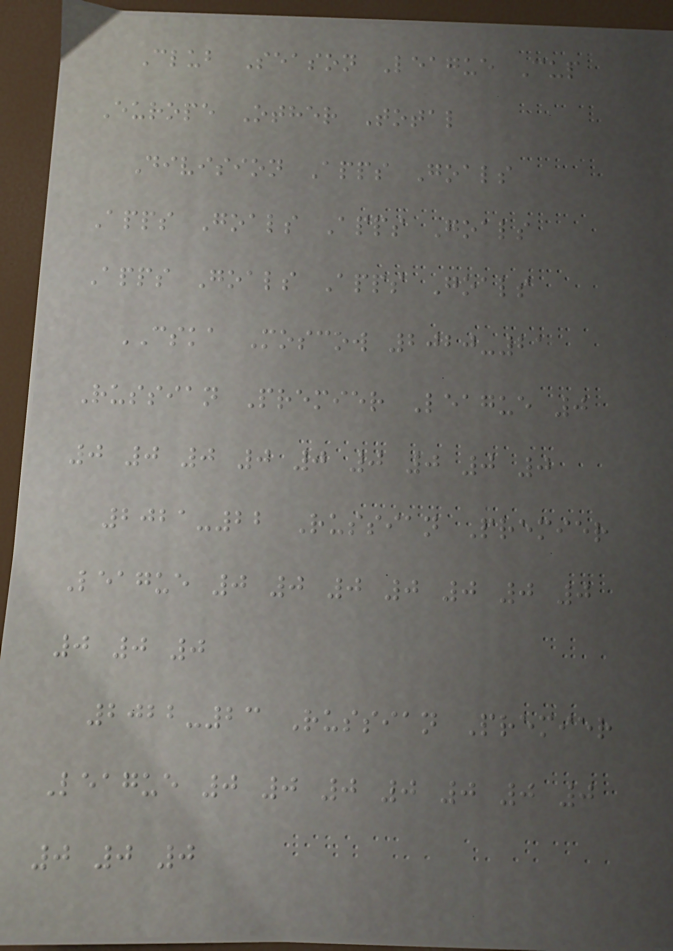Club Season League Cup
Europe Other Total
Division Apps Goals
Apps Goals Apps Goals
Apps Goals Apps Goals
CSKA Moscow 2020-21
Russian Premier League 0
0 0 0 0 0 0 0 0 0
2021-22 Russian Premier
League 0 0 0 0 0 0 0
0 0 0
2022-23 Russian Premier
League 0 0 0 0 0 0 0
0 0 0
